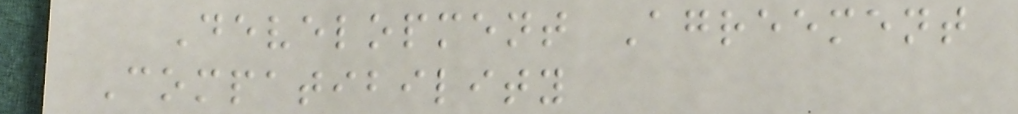Development Agreement
Compatibility
